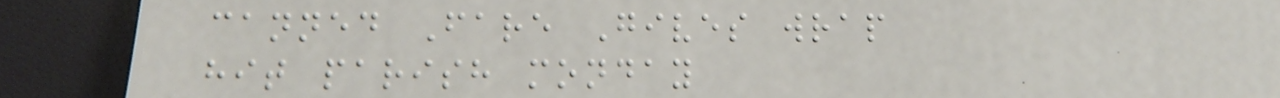canned Fare Gives wrap
hit parish monday
